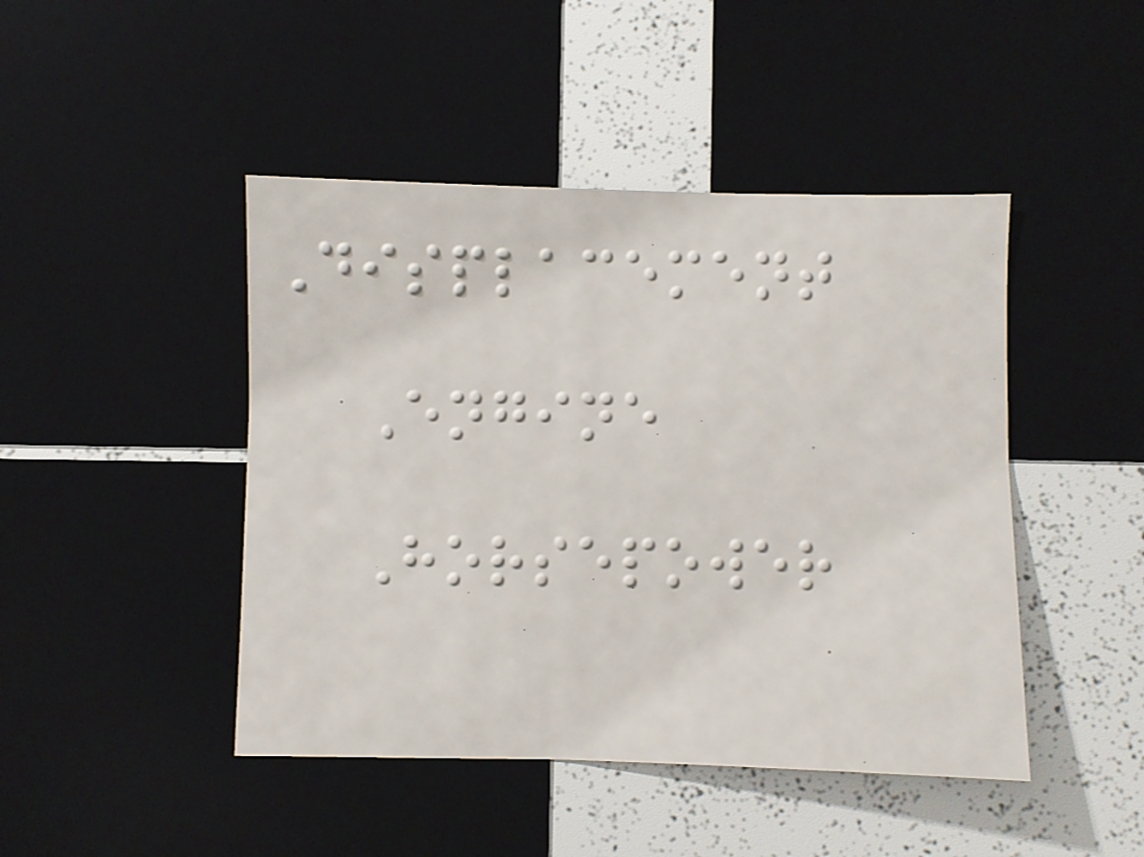Displacement
Engine
Horsepower
